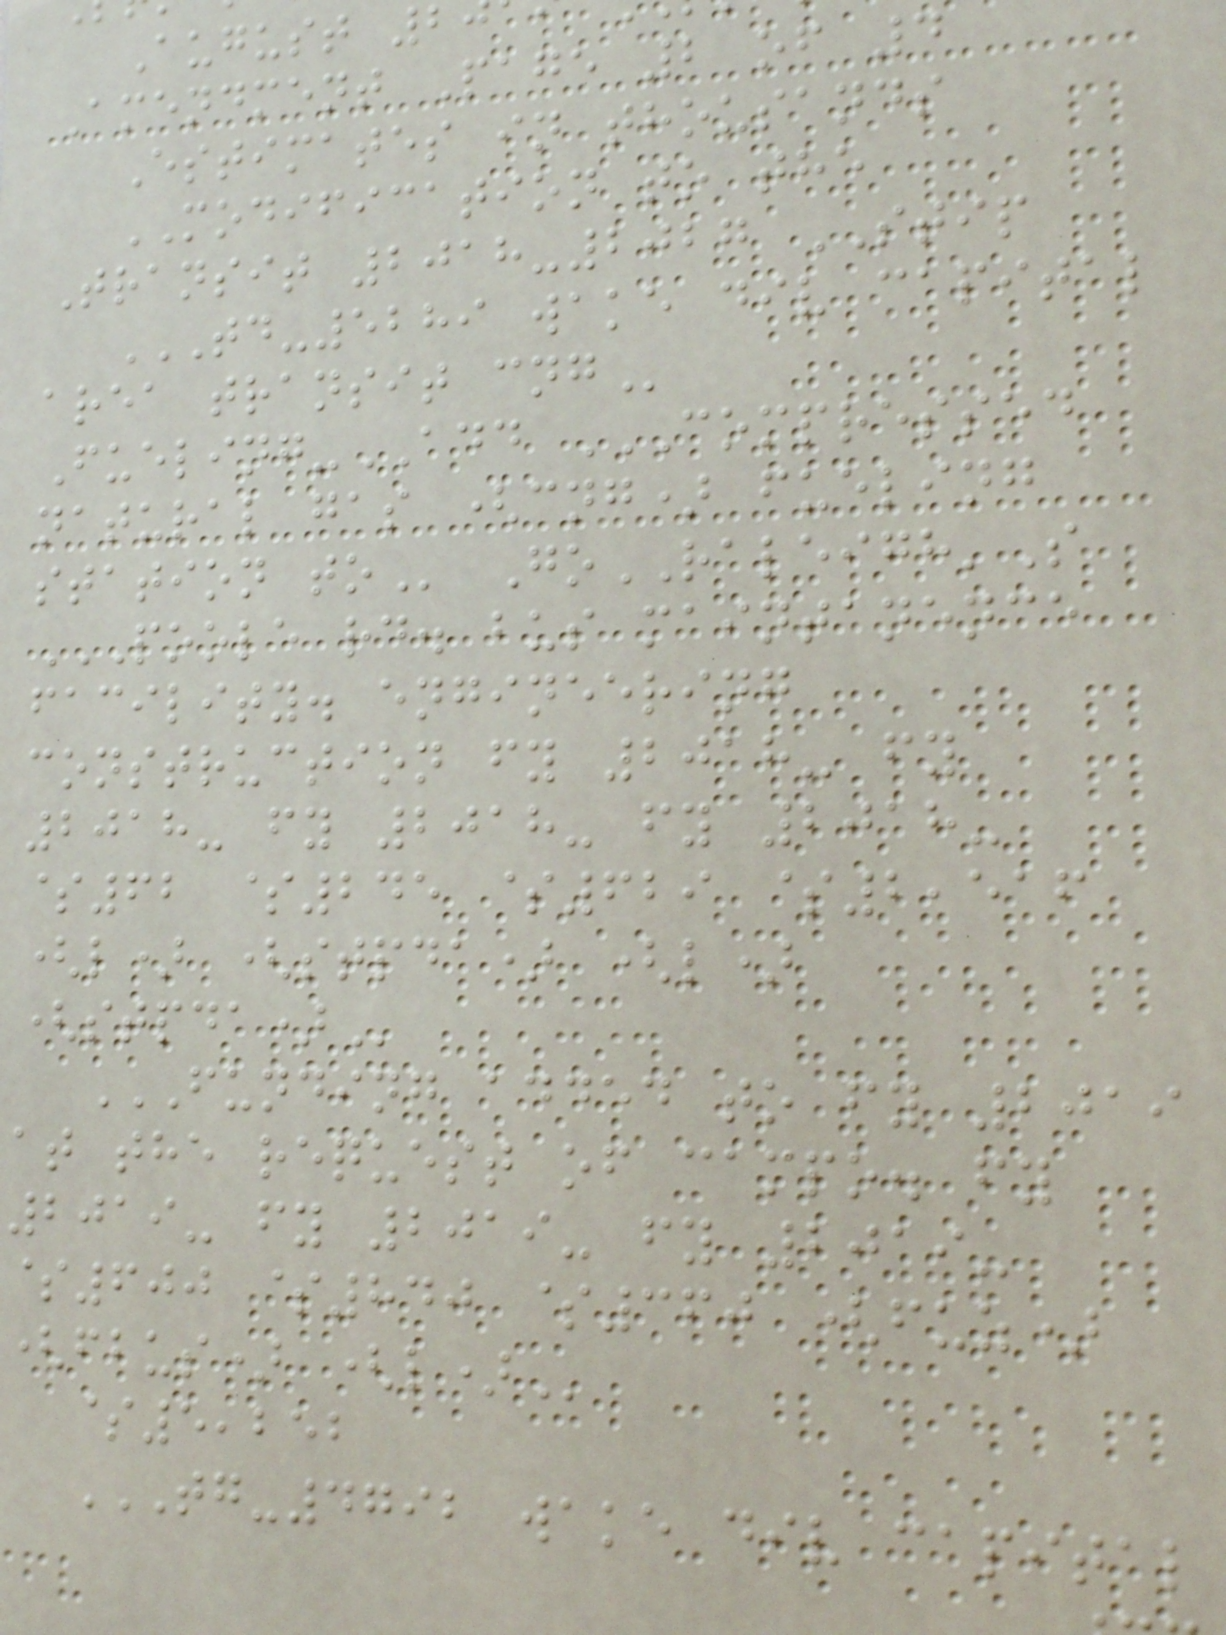August 2
Amendment Page 2 of 4
Estimates in thousands
MODIFICATION to the
Transit 2018-2027 STIP
TD-5289 WAKE DIV CAPITAL
area transit
Fueling-ADD COMPRESSED
natural gas (cng) fueling
station
POOLE RD. BUS MAINTANENCE
facility. engineering
construction fy 2018- fy
2018- fy 2018- fy 2018-
$62 $245 $629 $2,516
(l) (stpda) (l)
FUNDING ADDED TO FY 2019
at the request of campo. fy
2019- fy 2019- fy 2019-
$600 $840 $360 (fuz)
(fbus)
$5,252
TG-4792 WAKE DIV CAPITAL
